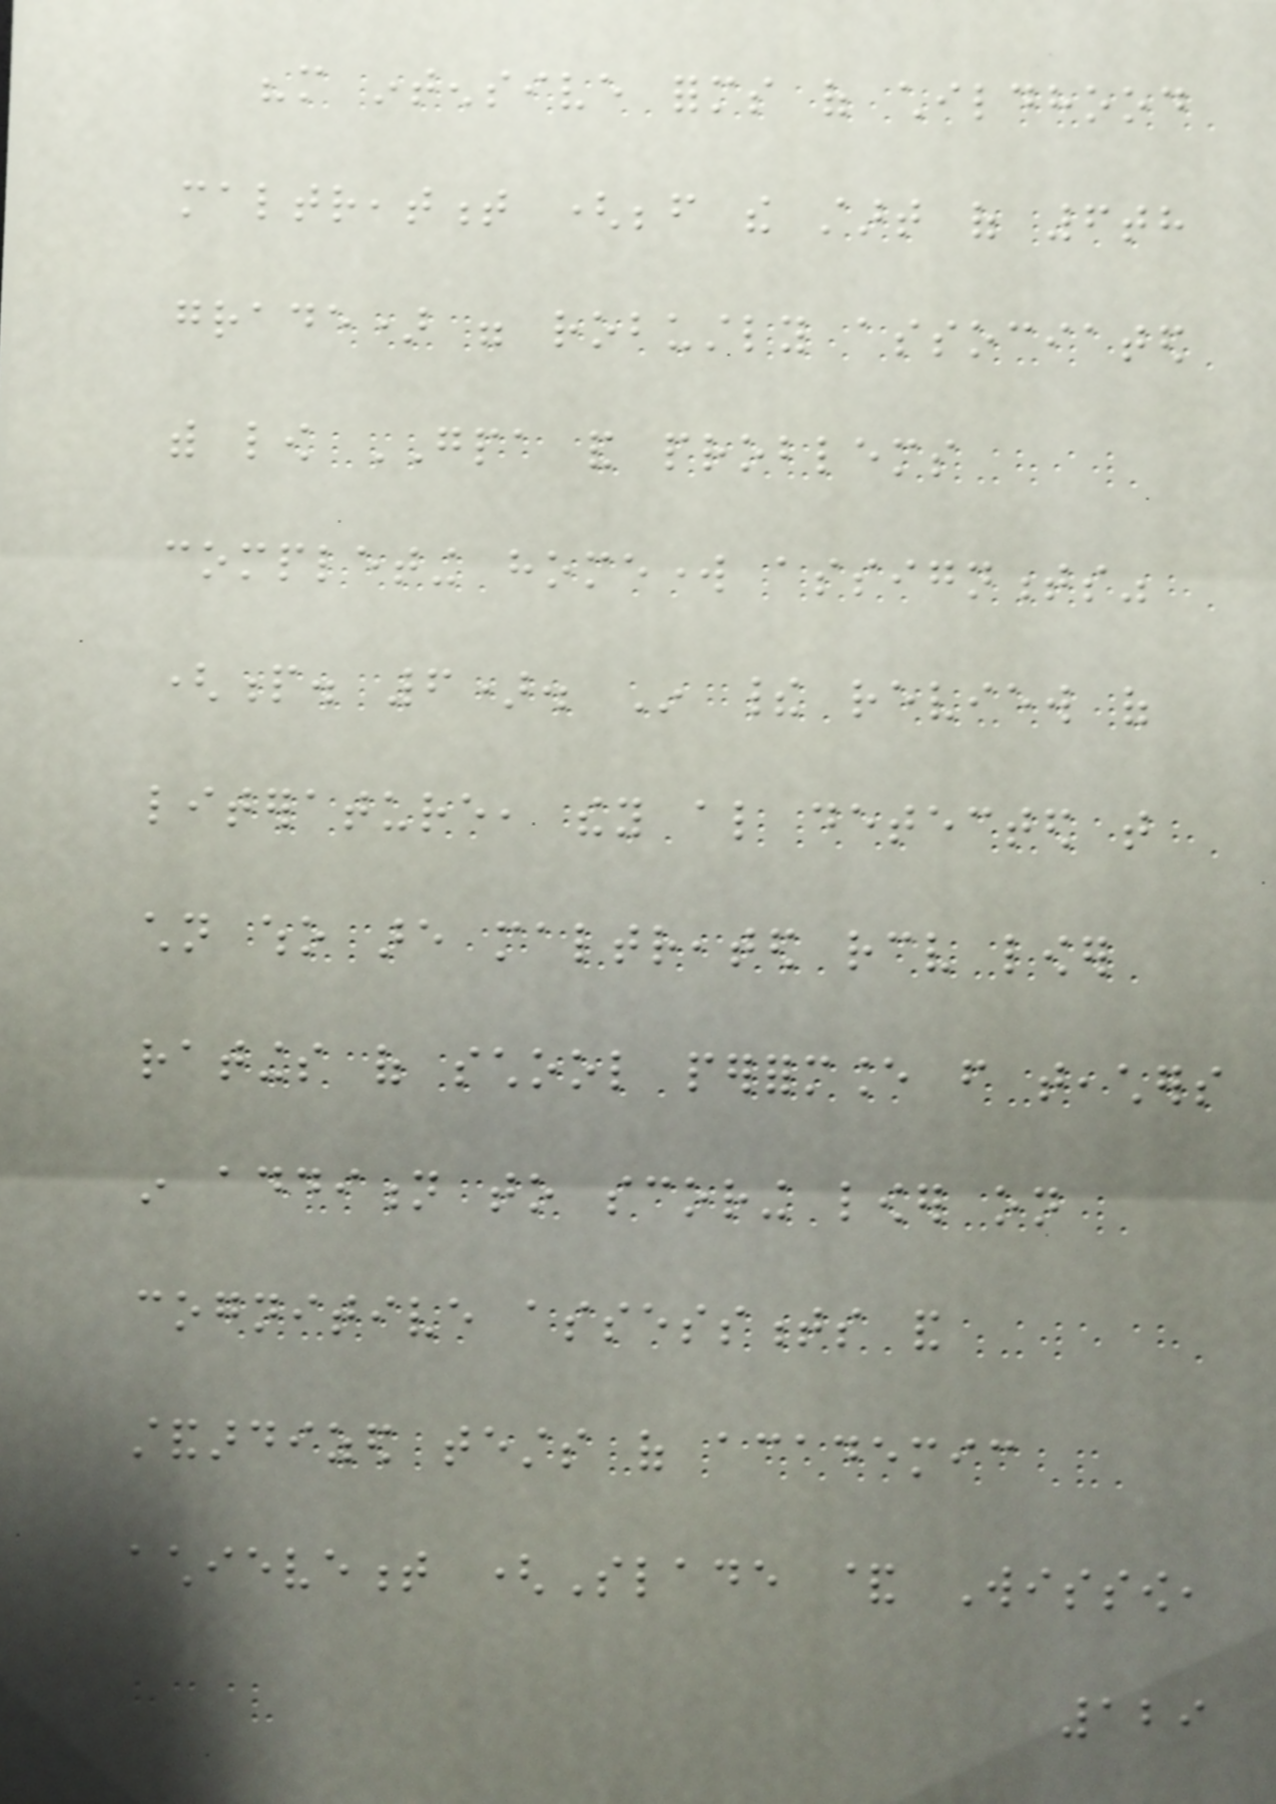"more intensive forms of childhood
maltreatment (before the start of 6th
grade) were robustly associated
with low GPA and problems
completing homework assignments"
(p. 6). In their review of
literature, they also detected that
children who are maltreated receive lower
ratings of school performance from teachers
in addition to scoring lower on
cognitive assessments and
standardized tests of academic
achievement (Slade & Wissow,
129
